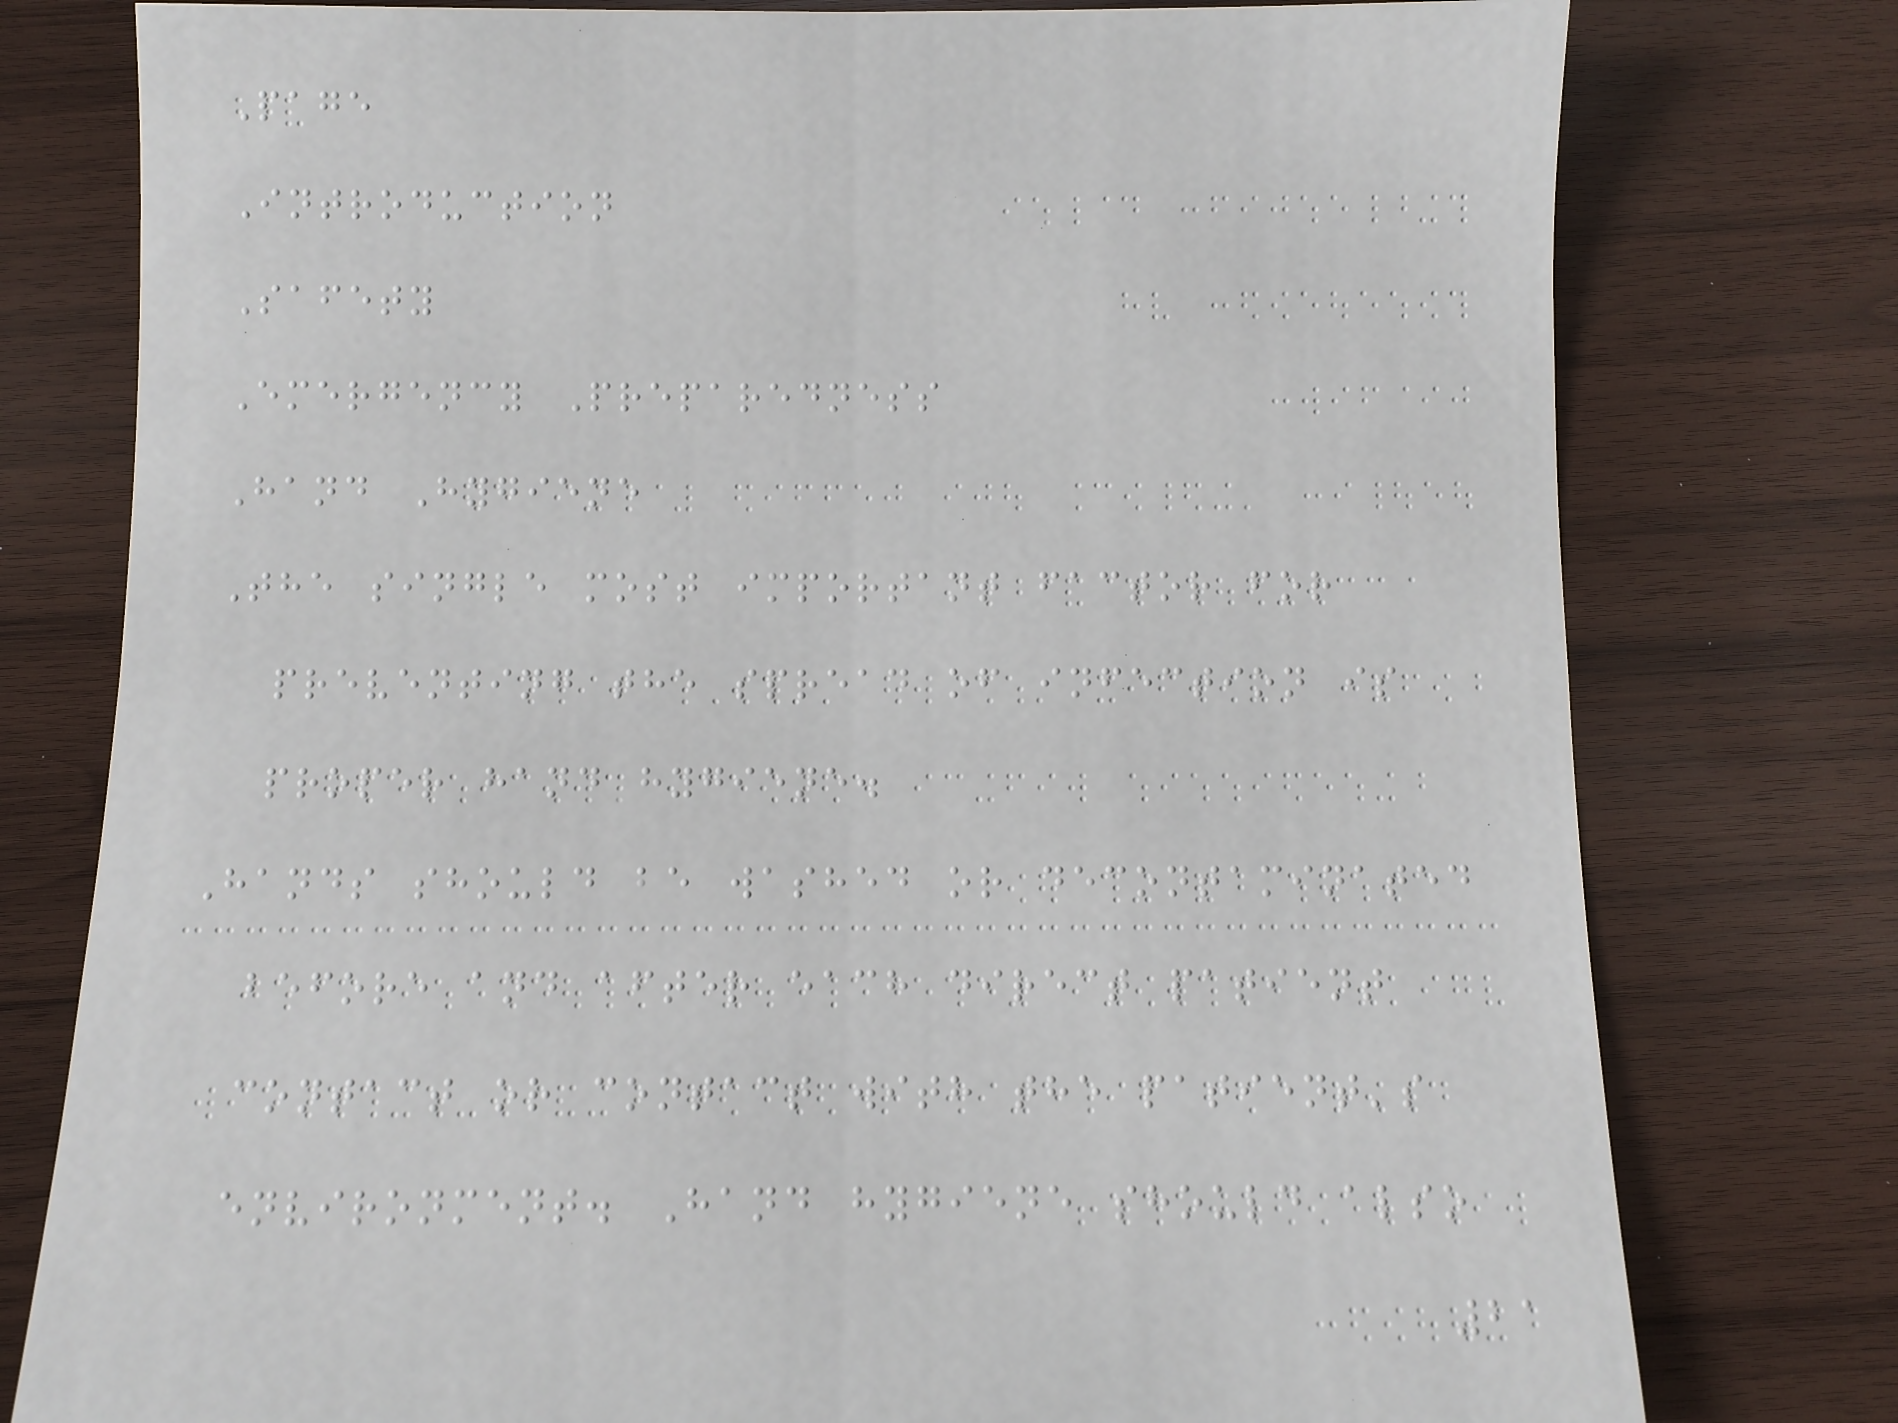Page
Introduction
Safety
Emergency Preparedness
Hand Hygiene
The single most important factor for
preventing the spread of infection is
proper hand hygiene.
Hands should be washed or decontaminated
before and after each direct patient
contact or contact with the patient's
environment. Hand hygiene should also
21
